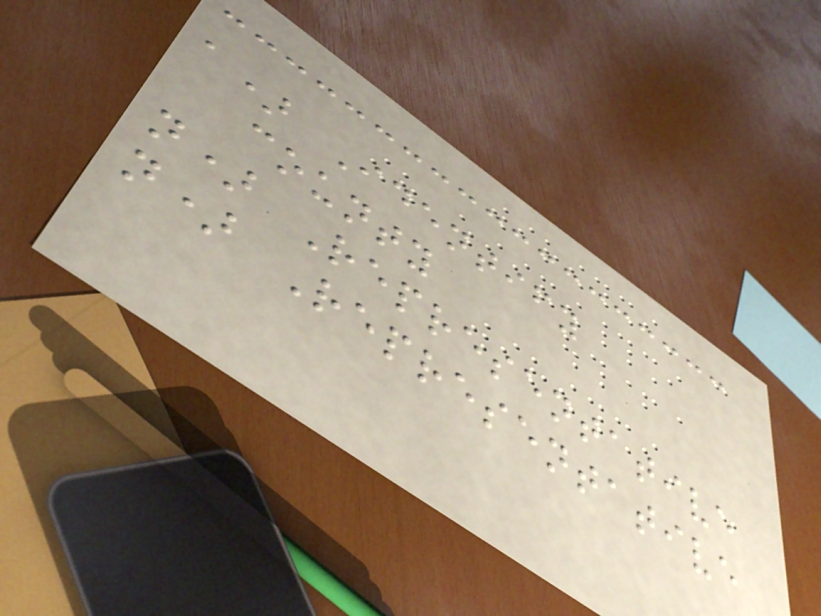a) Identify
county
n) Representative
n) Representative
